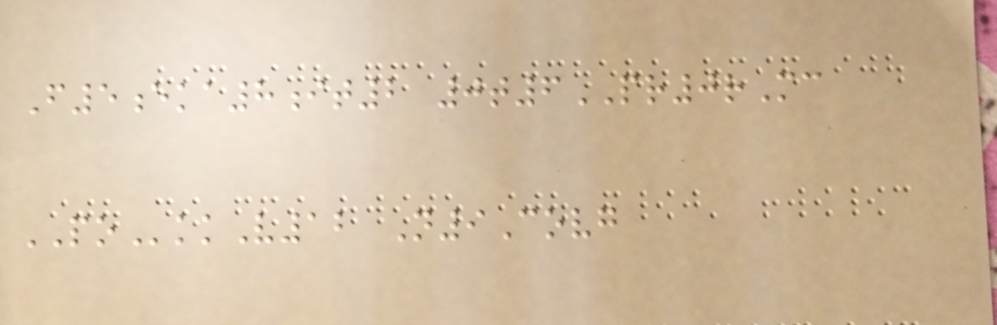F5eka8it2 0t6PR0rMc
POkkV12 N9Covg
